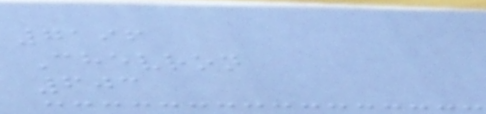7196
Chevron
603
